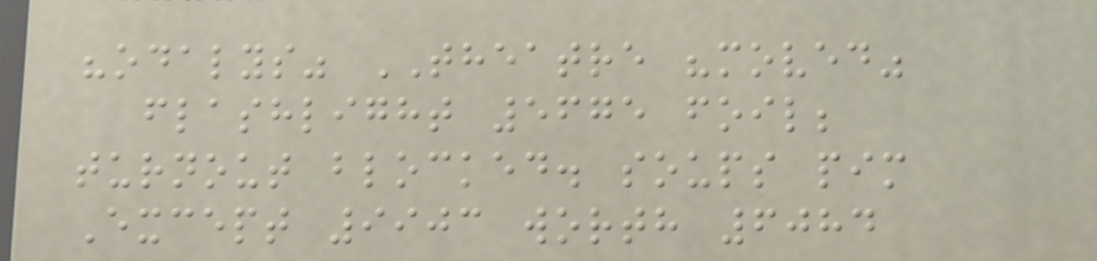"odalys" THEATRE "moved"
flashlight 5675 foil;
turnout blocked. soups pim
Except 9903 worth 6084
